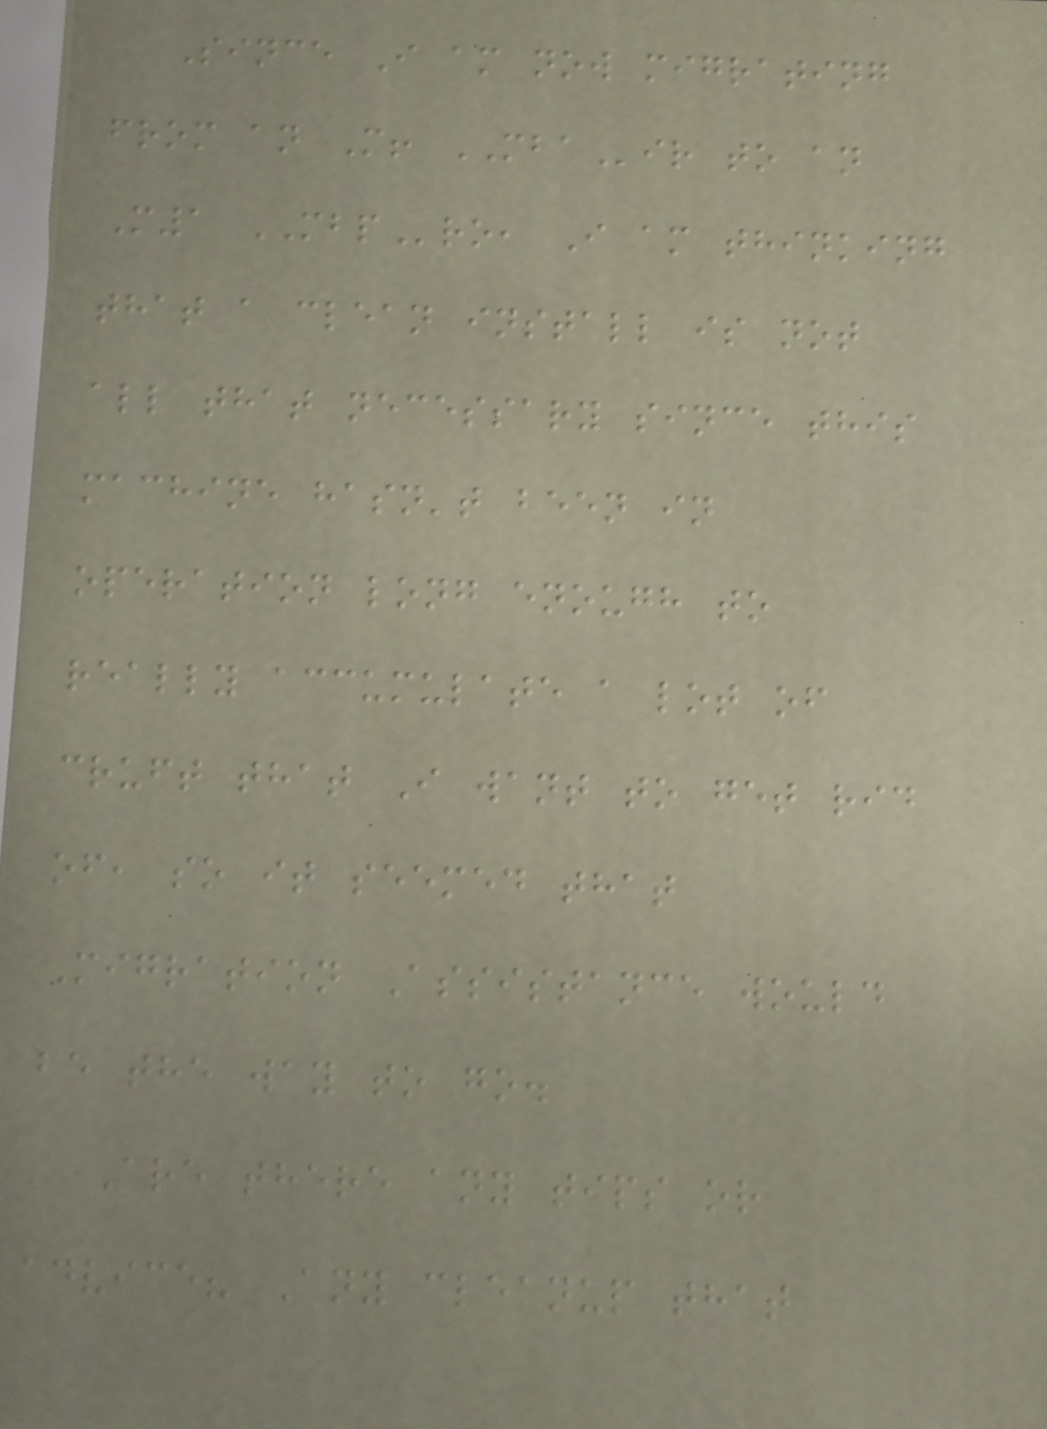Since I am now migrating
from an M! MBAir to an
M1 MBPro, I am thinking
that a clean install is not
all that necessary since this
machine hasn't been in
operation long enough to
really accumulate a lot of
cruft that I want to get rid
of, so it seemed that
Migration Assistance would
be the way to go.
Are there any tips or
advice? Any cleanup that
